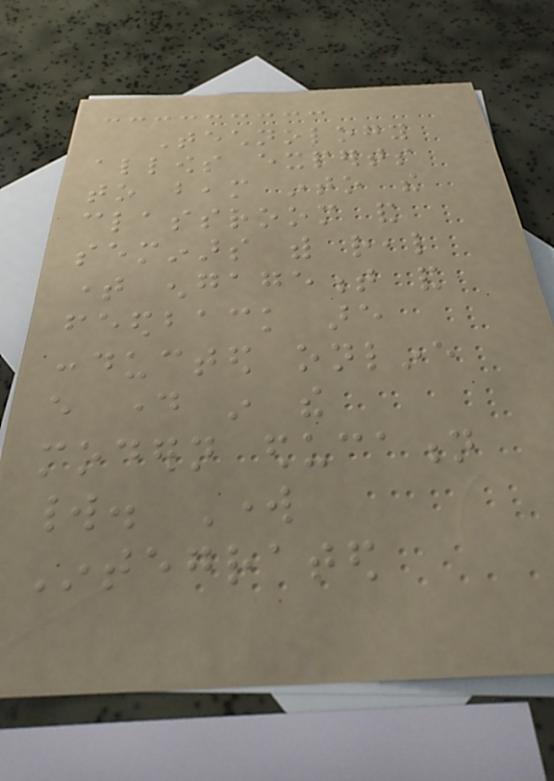Technology
allows experts
to beam into the
classroom and
seminars with real
time engagement and
feedback are
conducted online
every day in the
modern education
world. Work
Integrated
